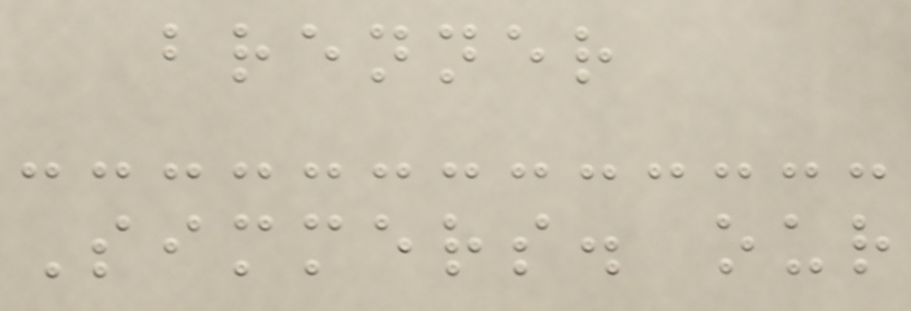brenner
Simmers. our
